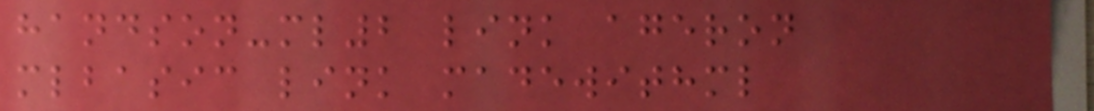handson-ml2 link ageron
mlbasic link madewithml
